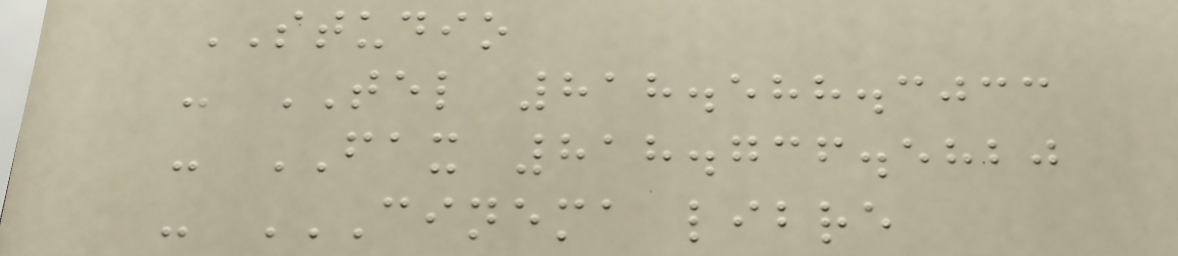STUDIO
- TEL 818.588.3033
- FAX 818.736.5820
- CINEMA LIBRE
